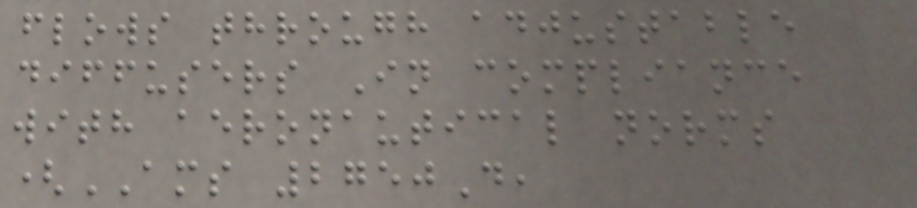flows through adjustable
diffusers In compliance
with aeronautical norms
(AMS 2750D,
